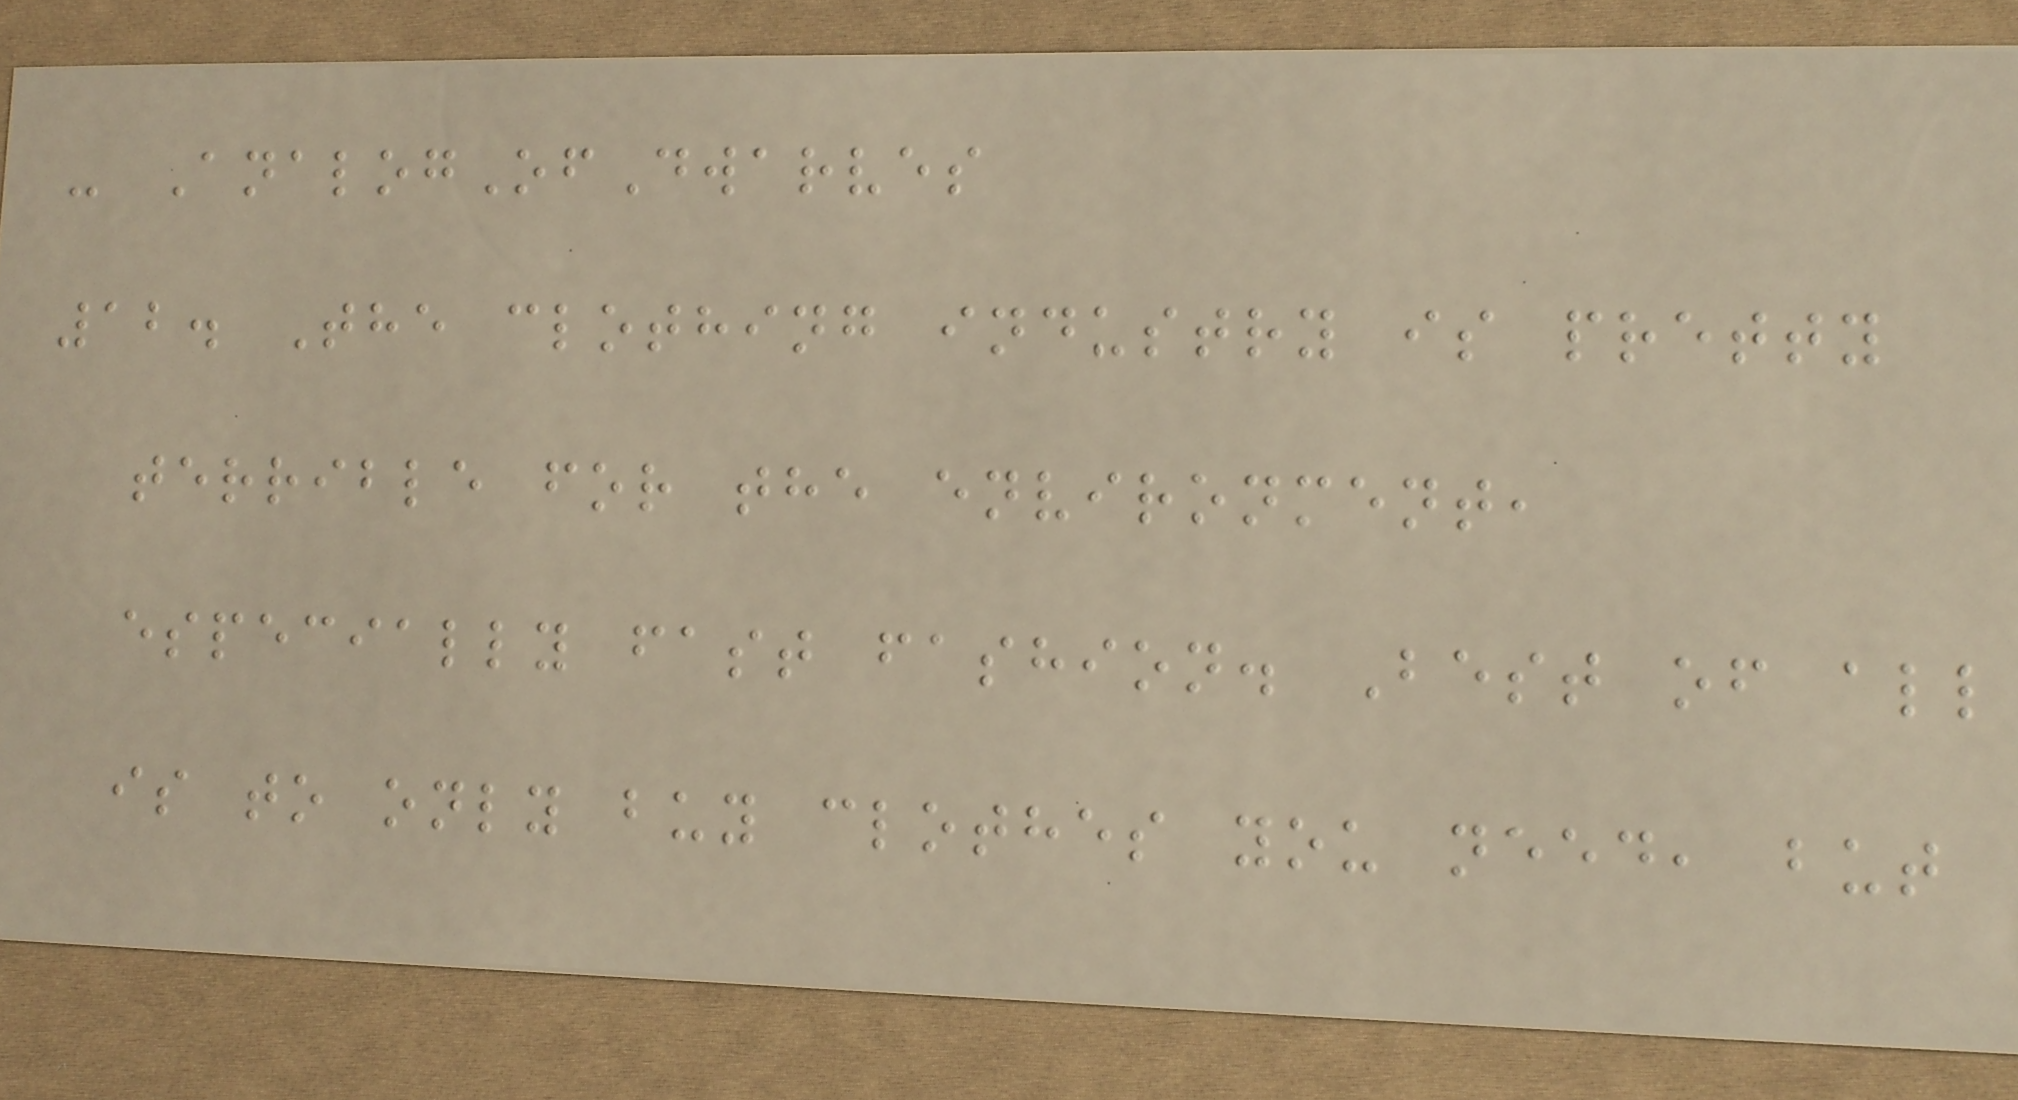- AnalogOfDwarves
12. The clothing industry is pretty
terrible for the environment,
especially fast fashion. Best of all
is to only buy clothes you need, but
